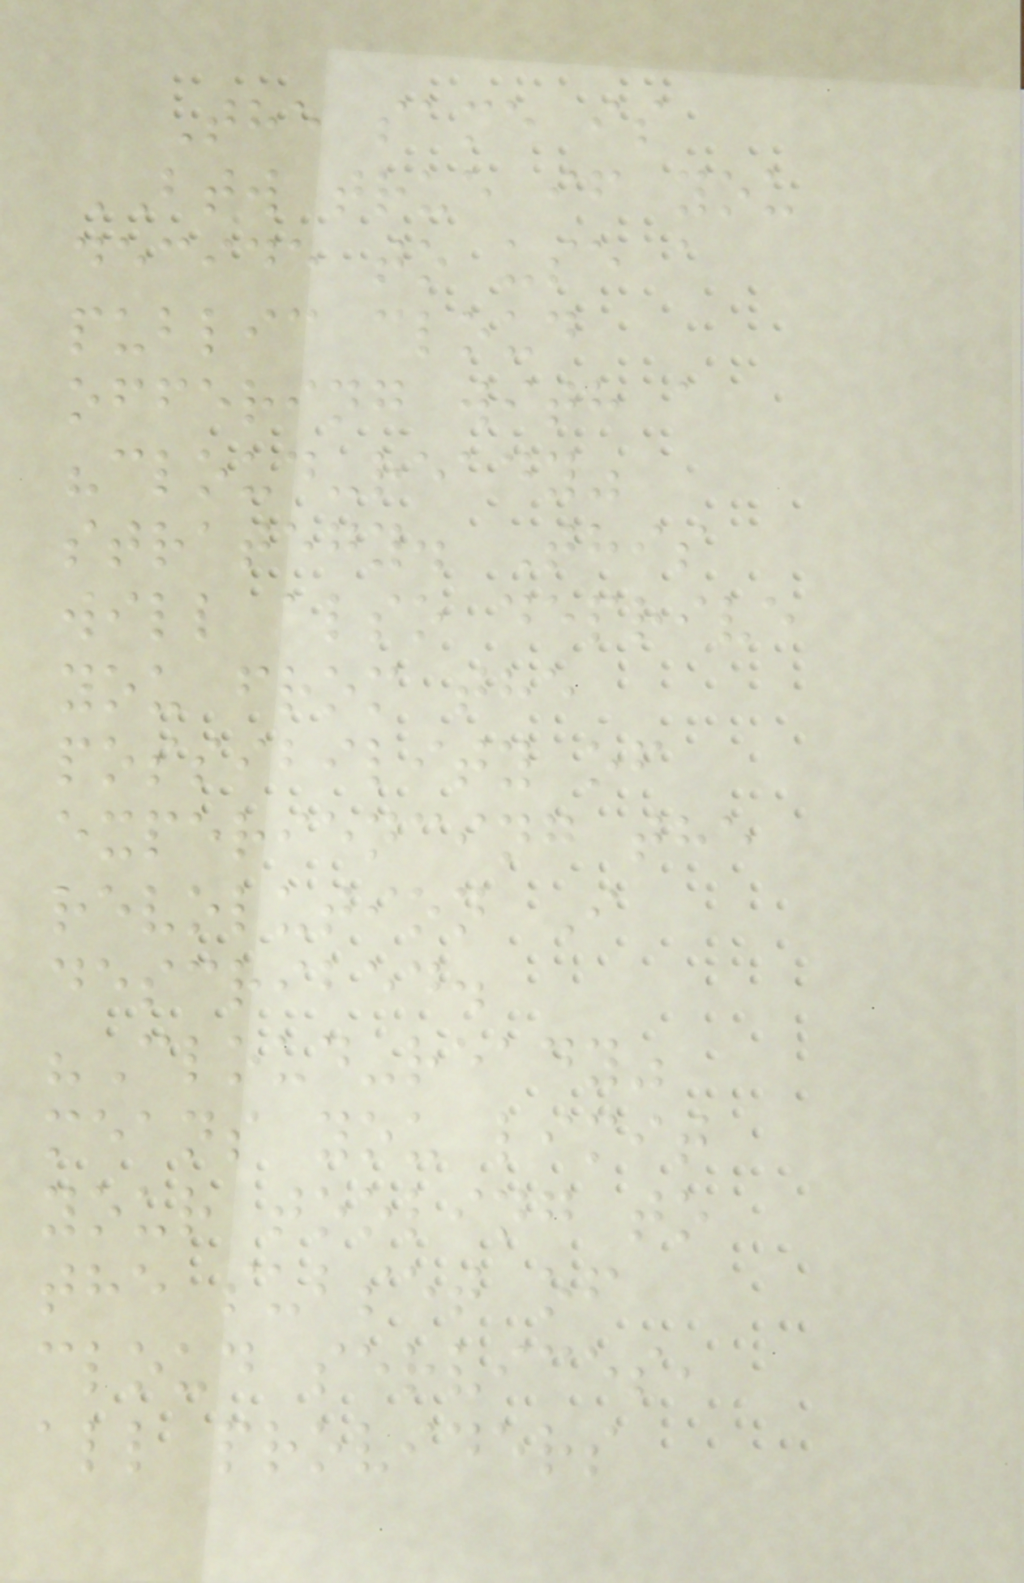The same is
BTW true if you
decide to use a
public cloud
offering with a
"cloud-ready"
strategy. This
will also deprive
you from the
possibility of
experiencing the
revolution I
described.
"Cloud-ready"
means you limit
your tooling to
the subset of
cloud services,
all providers
